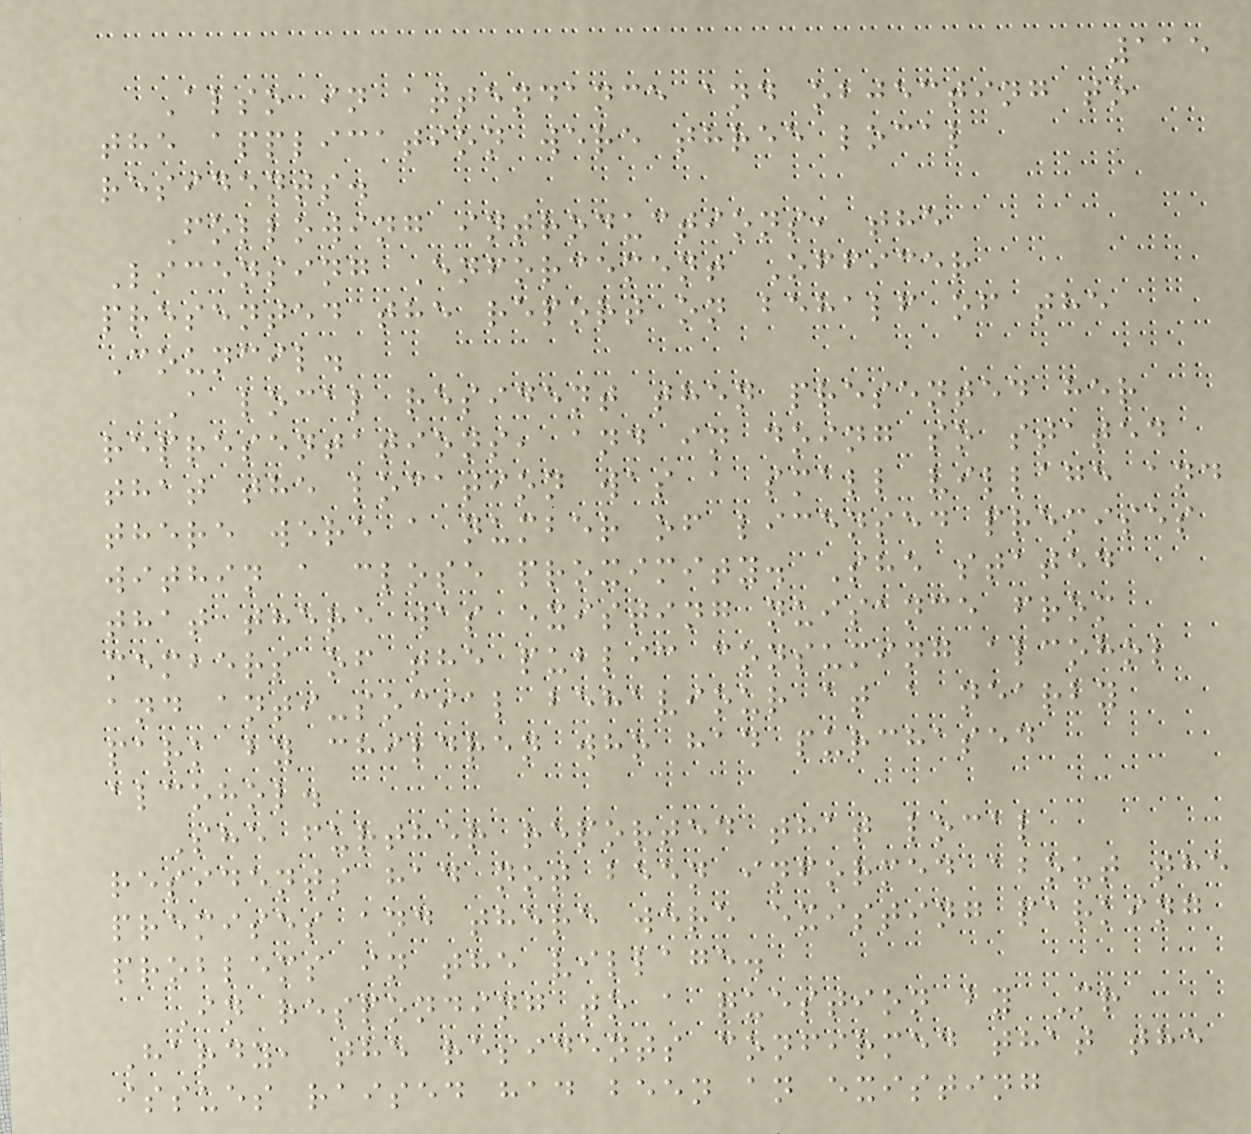115
Also in attendance and objecting to
the application were three local
residents.
Following introductions, the
Licensing Enforcement Officer
presented the report on behalf of the
Council.
A local resident then presented her
representations, and in doing so stated
that the location was a small village and
there were a number of licensed premises
within a close proximity. She stated
that there was existing nuisance from
members of the public consuming alcohol
and anti-social behaviour at a nearby
park by children who had purchased
alcohol.
She further reported that local
residents had not been informed about the
premises and there were existing parking
problems in the village.
In responding to a question by Mr
Hardy, the residents confirmed that the
issues raised had been an existing
